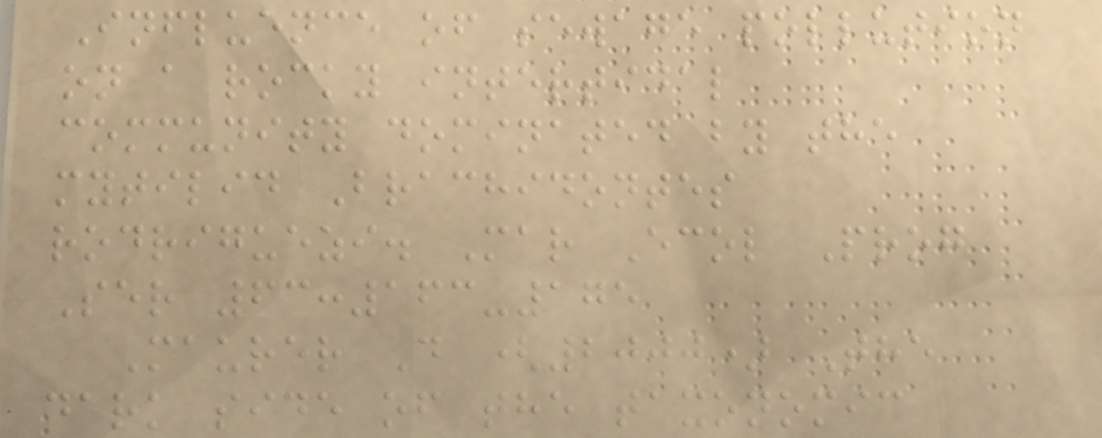Influence of sewage pollution
on a rocky intertidal
community dominated by the
mytilid Brachidontes
rodriguezi. Mar Ecol Prog
Ser 63:163-175
Maurer D (2000) The
dark side of the taxonomic
